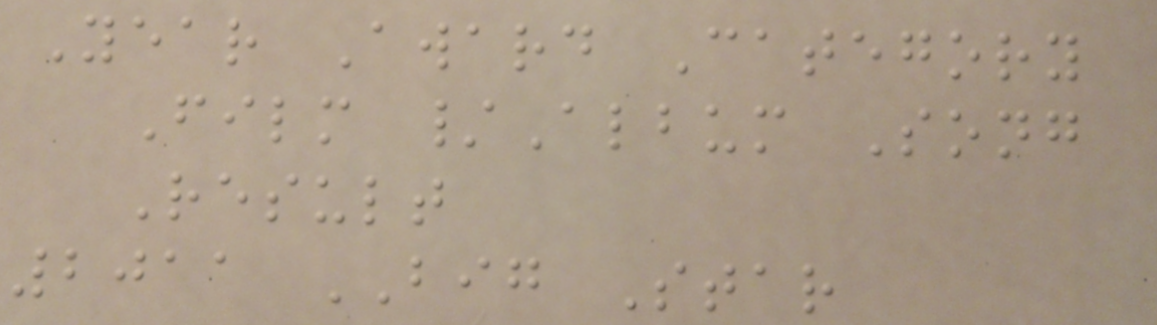Year Award Category
Film /Album Song
Result
2011 BIG Star
